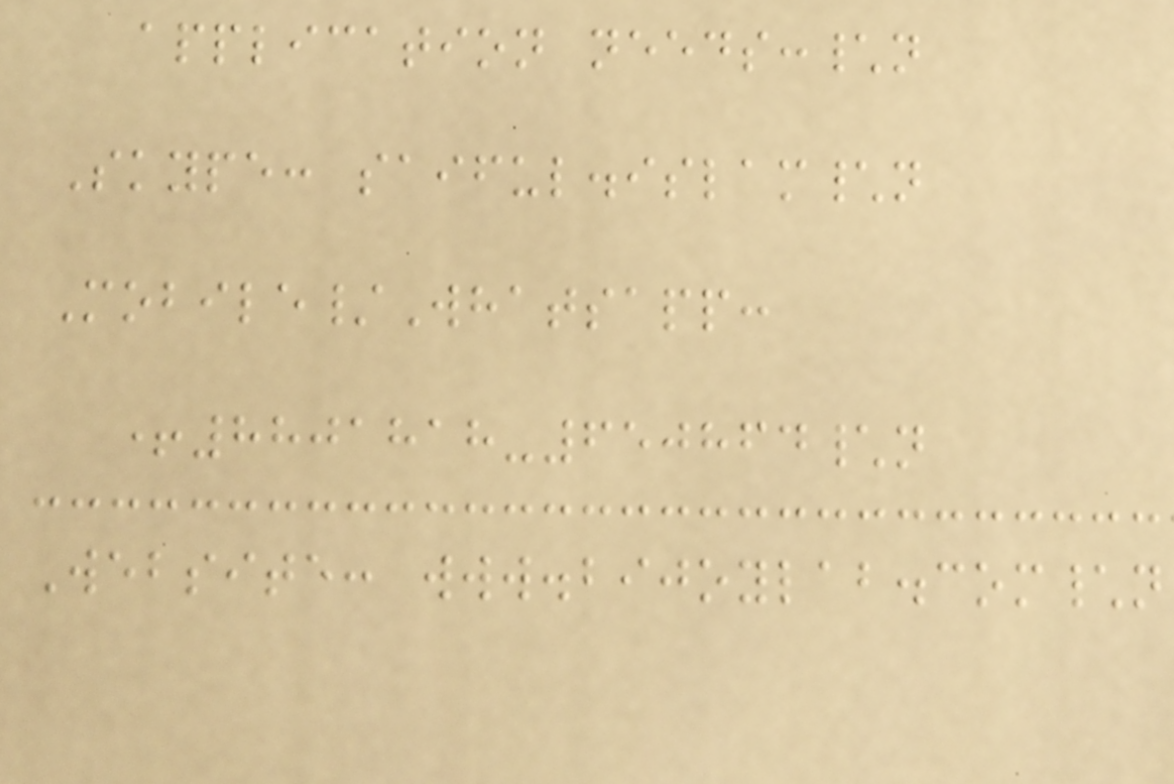application needs:\n
Skype: saiful.islam\n
Mobile/Whatsapp:
+8801818-650864\n
Website: www.bijoylab.com\n
